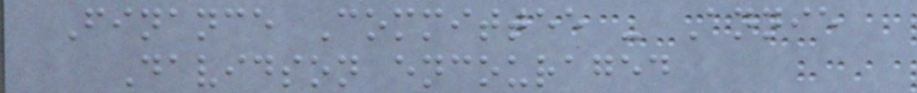Finance Committee - Annie
Davidson encouraged
